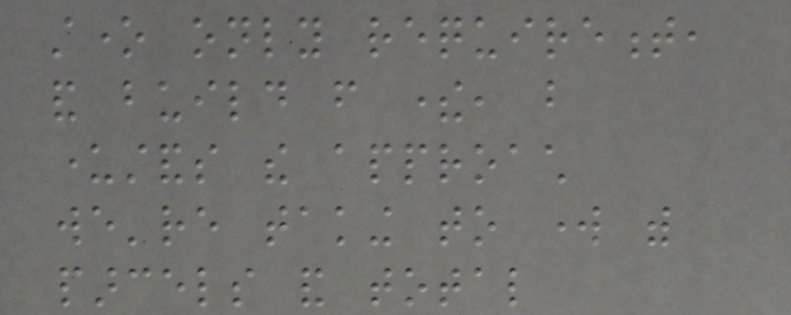stone only requirement,
and build from there, but
understands the approach
we're taking to work with
parcels and total
